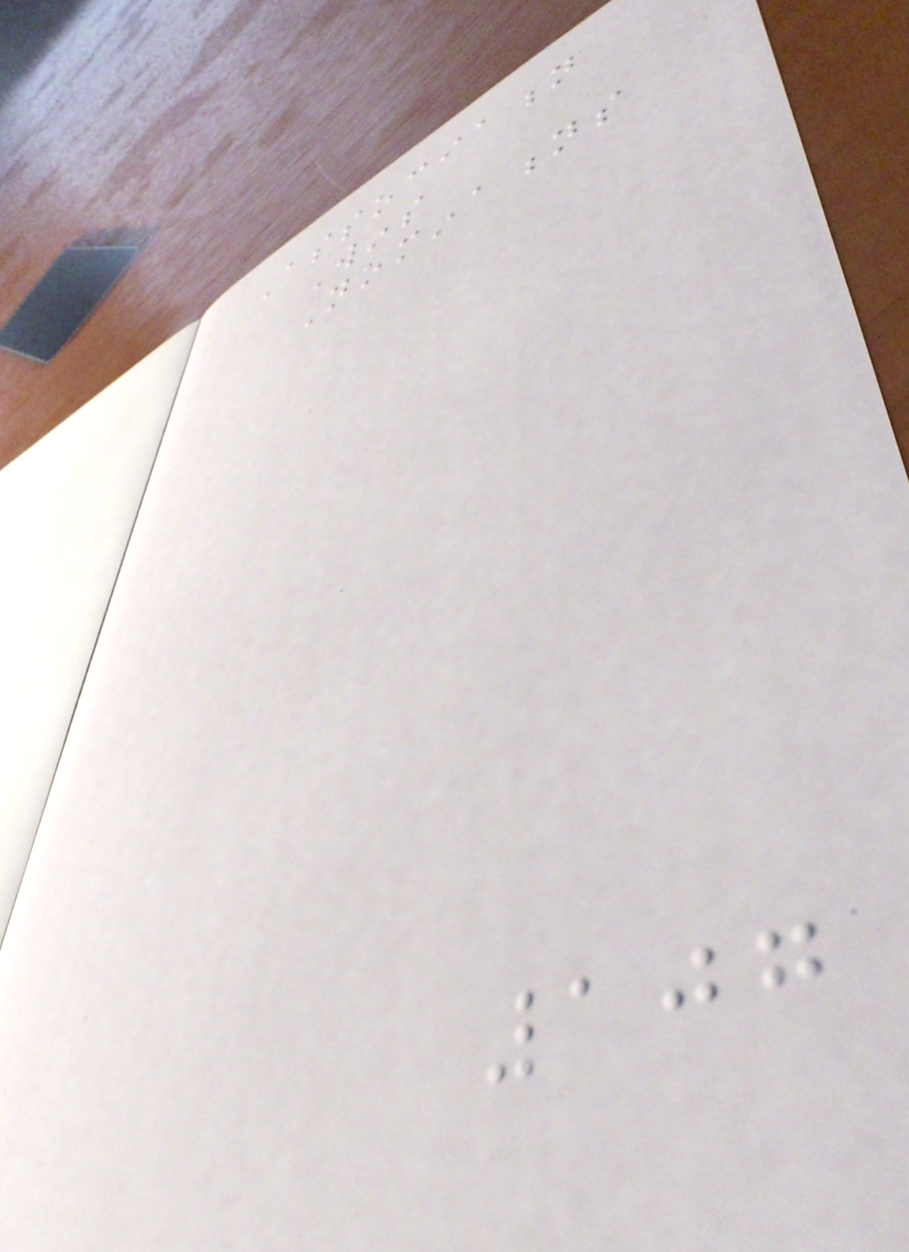Association
Wins
Nominations
107
